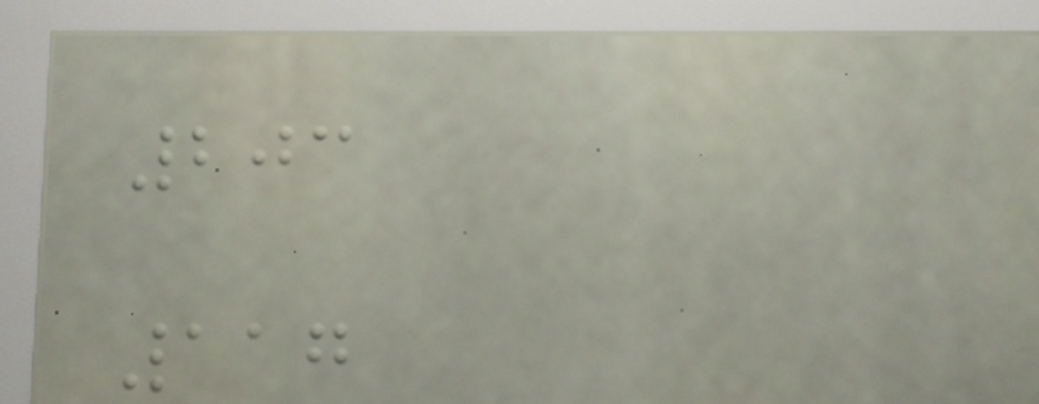203
117
